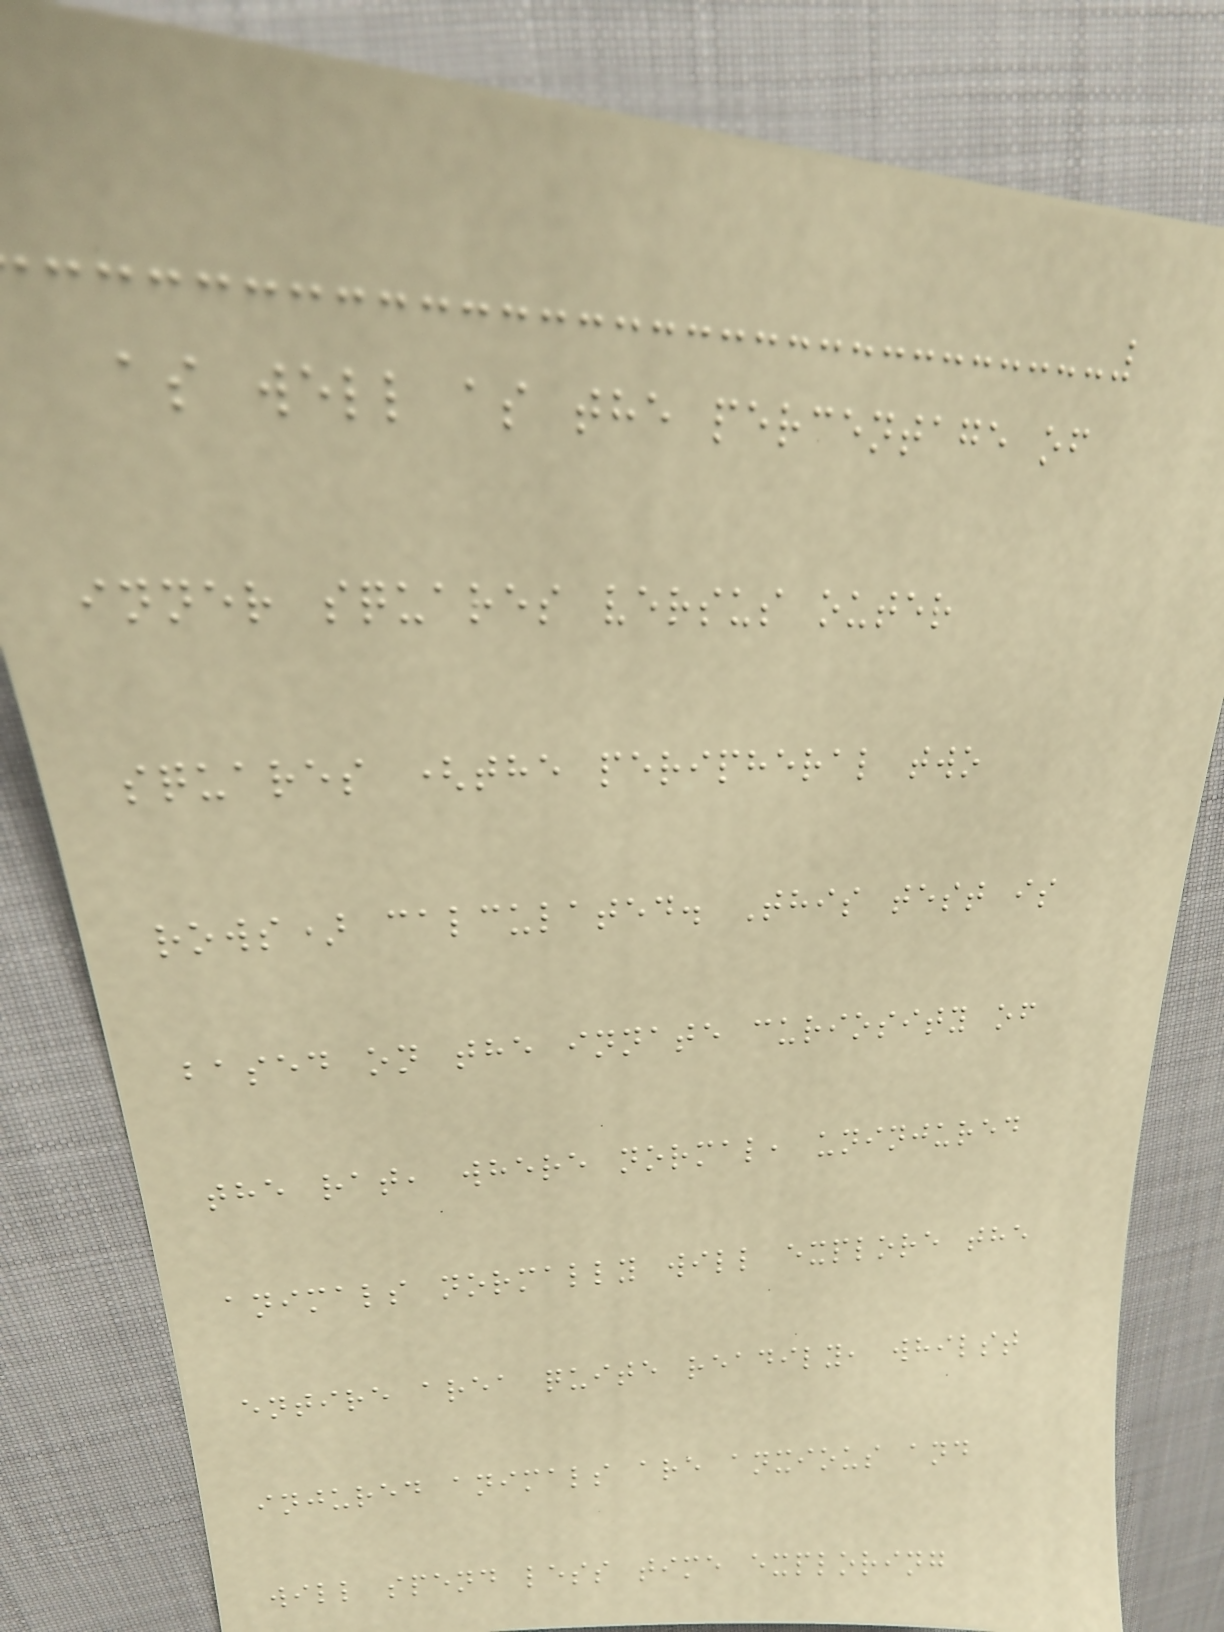as well as the percentage of
inner squares versus outer
squares (the peripheral two
rows) calculated. This test is
based on the innate curiosity of
the rat, where normal, uninjured
animals normally will explore the
entire area quite readily, whilst
injured animals are anxious and
will spend less time exploring
